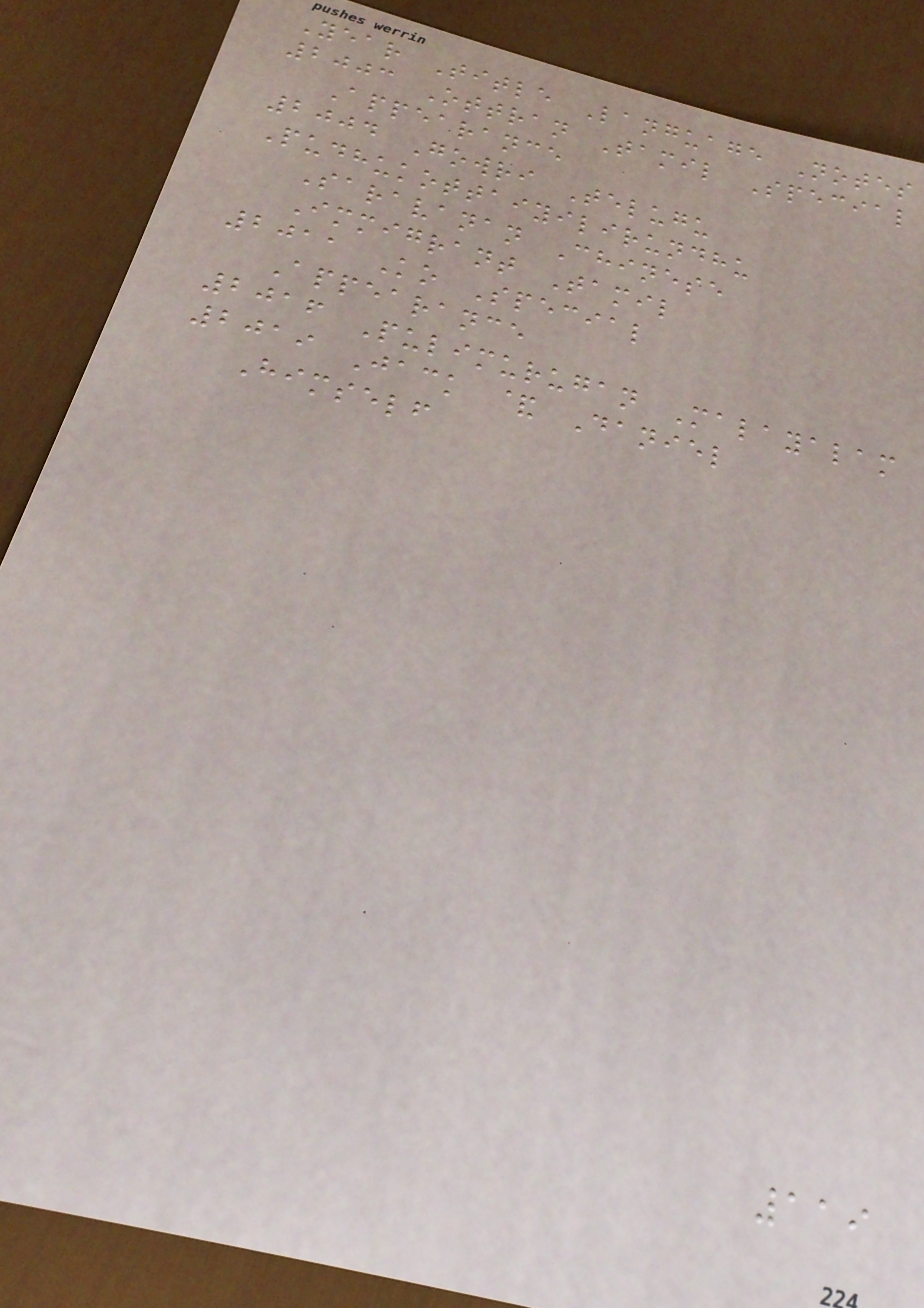Year Title Language Notes
2003 Ottran Tamil Special
Appearance
2004 Gowri Telugu
Pudhukottaiyilirundhu
Saravanan Chinese
Immigrant Tamil
2011 Ko Special
Appearance
2016 Pulimurugan Malayalam
2019 Jack & Daniel
Himself
119
